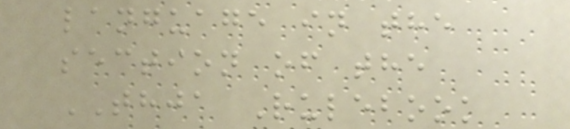language in the
section of the
THJA Rulebook
